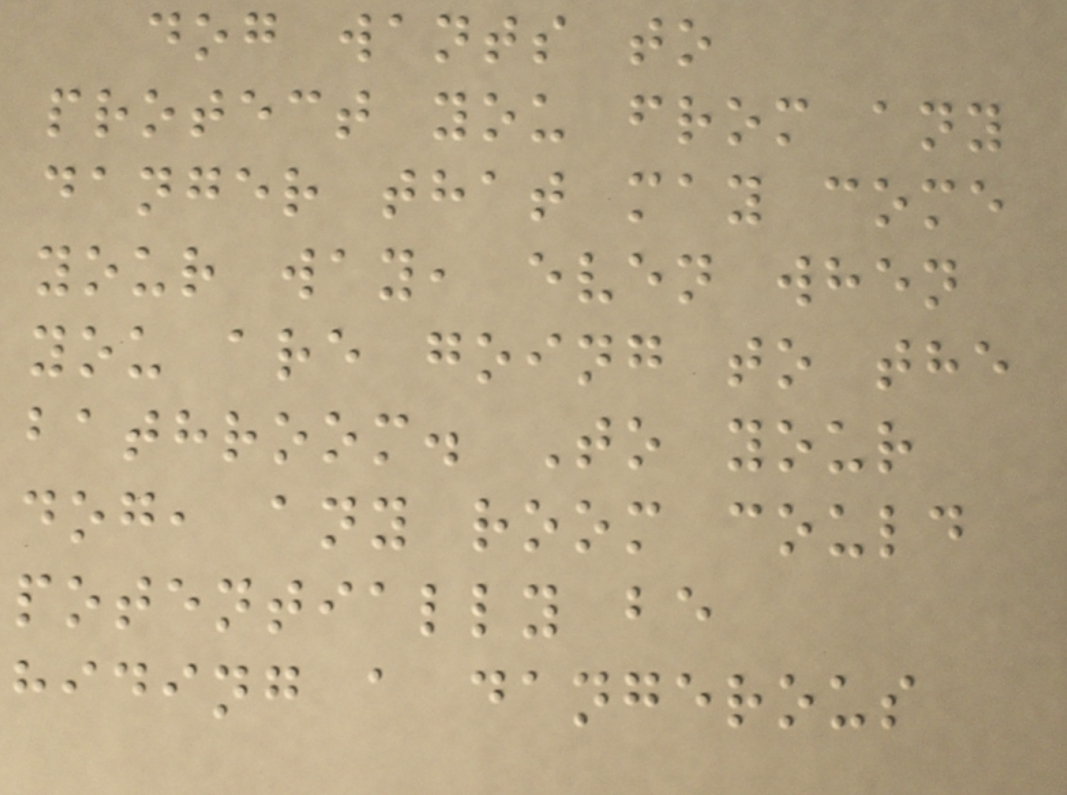dog wants to
protect you from any
danger that may come
your way, even when
you are going to the
bathroom. To your
dog, any room could
potentially be
hiding a dangerous
